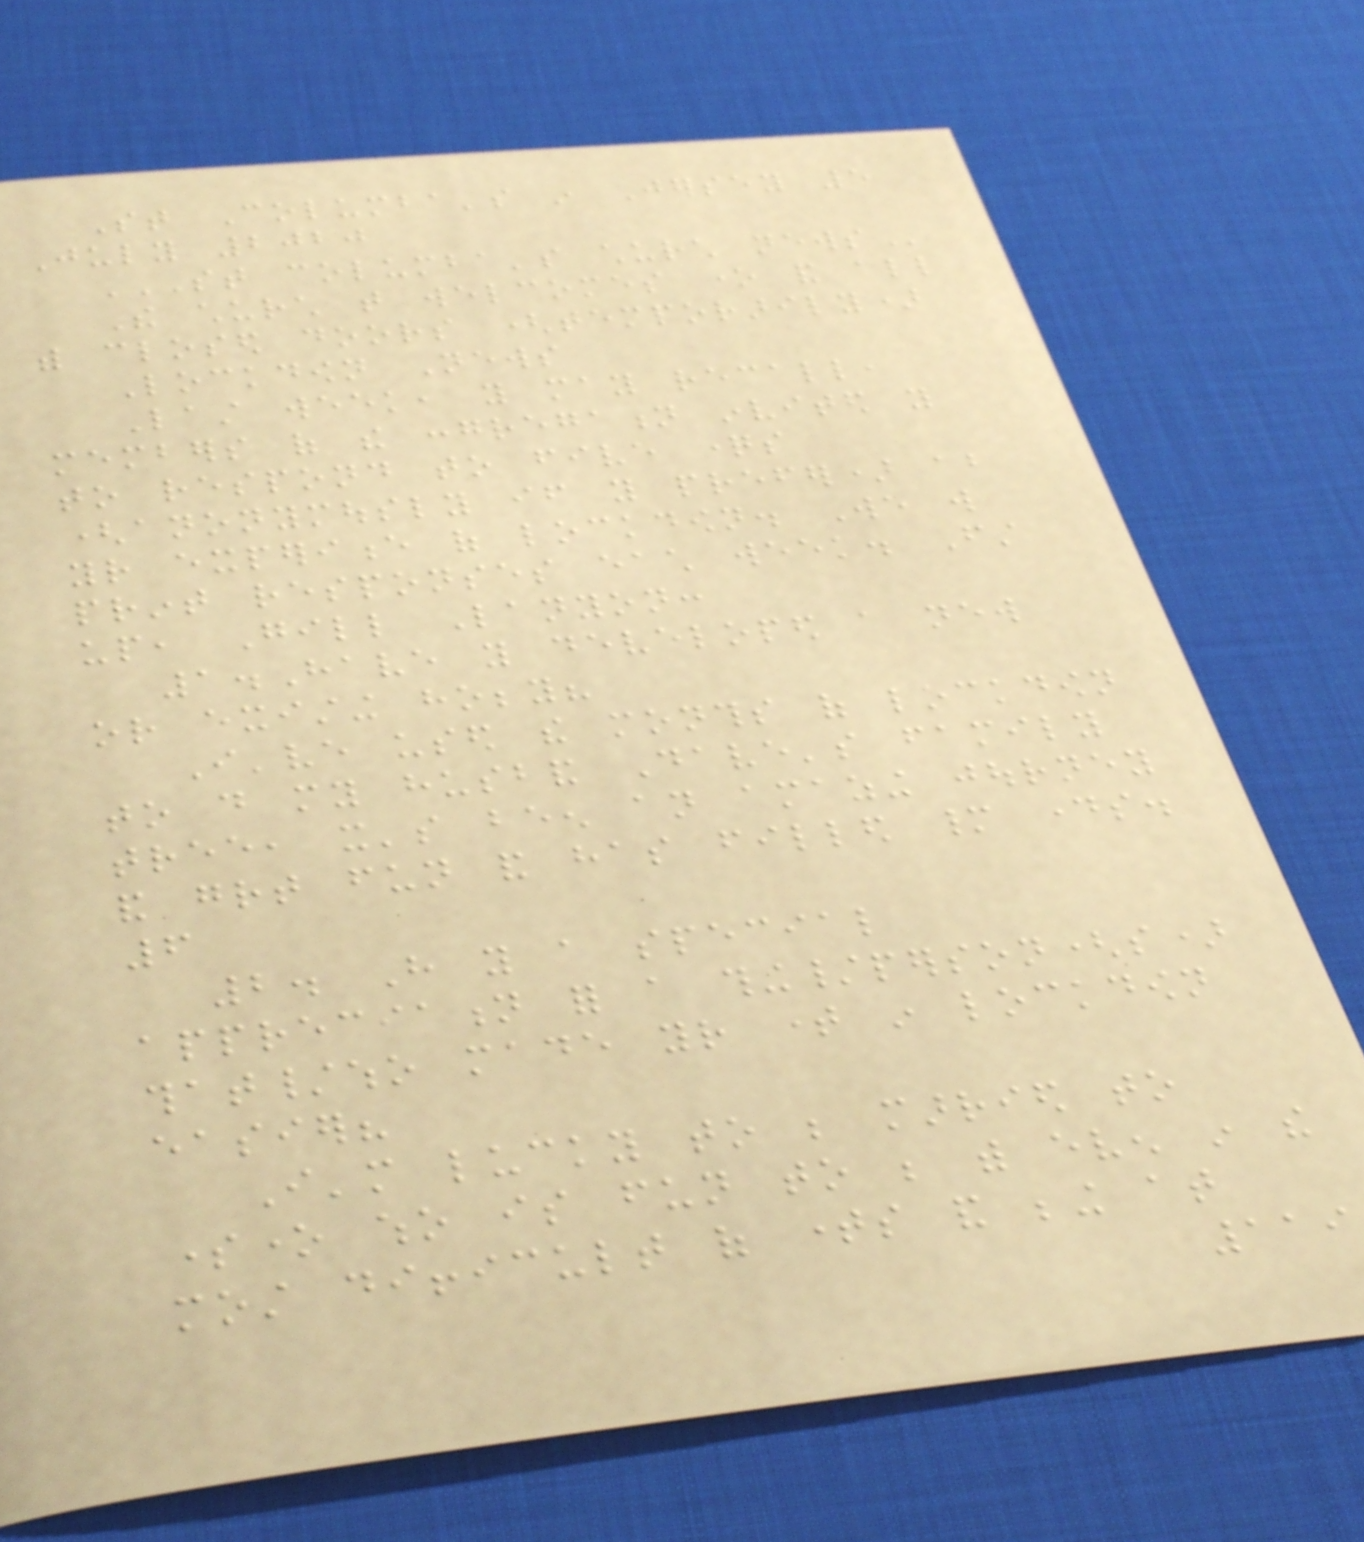St Columba's in Jersey 5
July 2020
ST COLUMBA'S CHURCH NEWS
The church that welcomes one and all
with closed doors (temporarily)
Lockdown News
Last week, you may recall,
members of the congregation invited you
to respond to five questions
(anonymously if you prefer) about
your experience of lockdown. We will
print responses each week. First
up, Gill Lanyon:
1.Have you developed a new
or existing hobby?
I've used the months of lockdown
to do my husband Dave's family
tree, it's been an amazing journey
and great fun and has filled many days.
6
2. Have you a special
appreciation for a thing/person(s)
that/who made your time in lockdown
easier?
I'm lucky to be married to
someone who is fun to be with even in the
most difficult of times and being at
119
